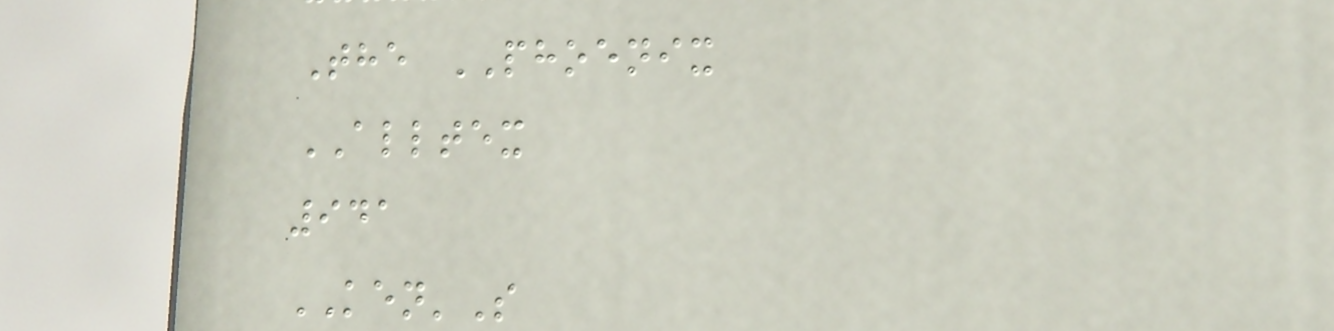The PHOENIX
ALLTEX
941
KEN'S
